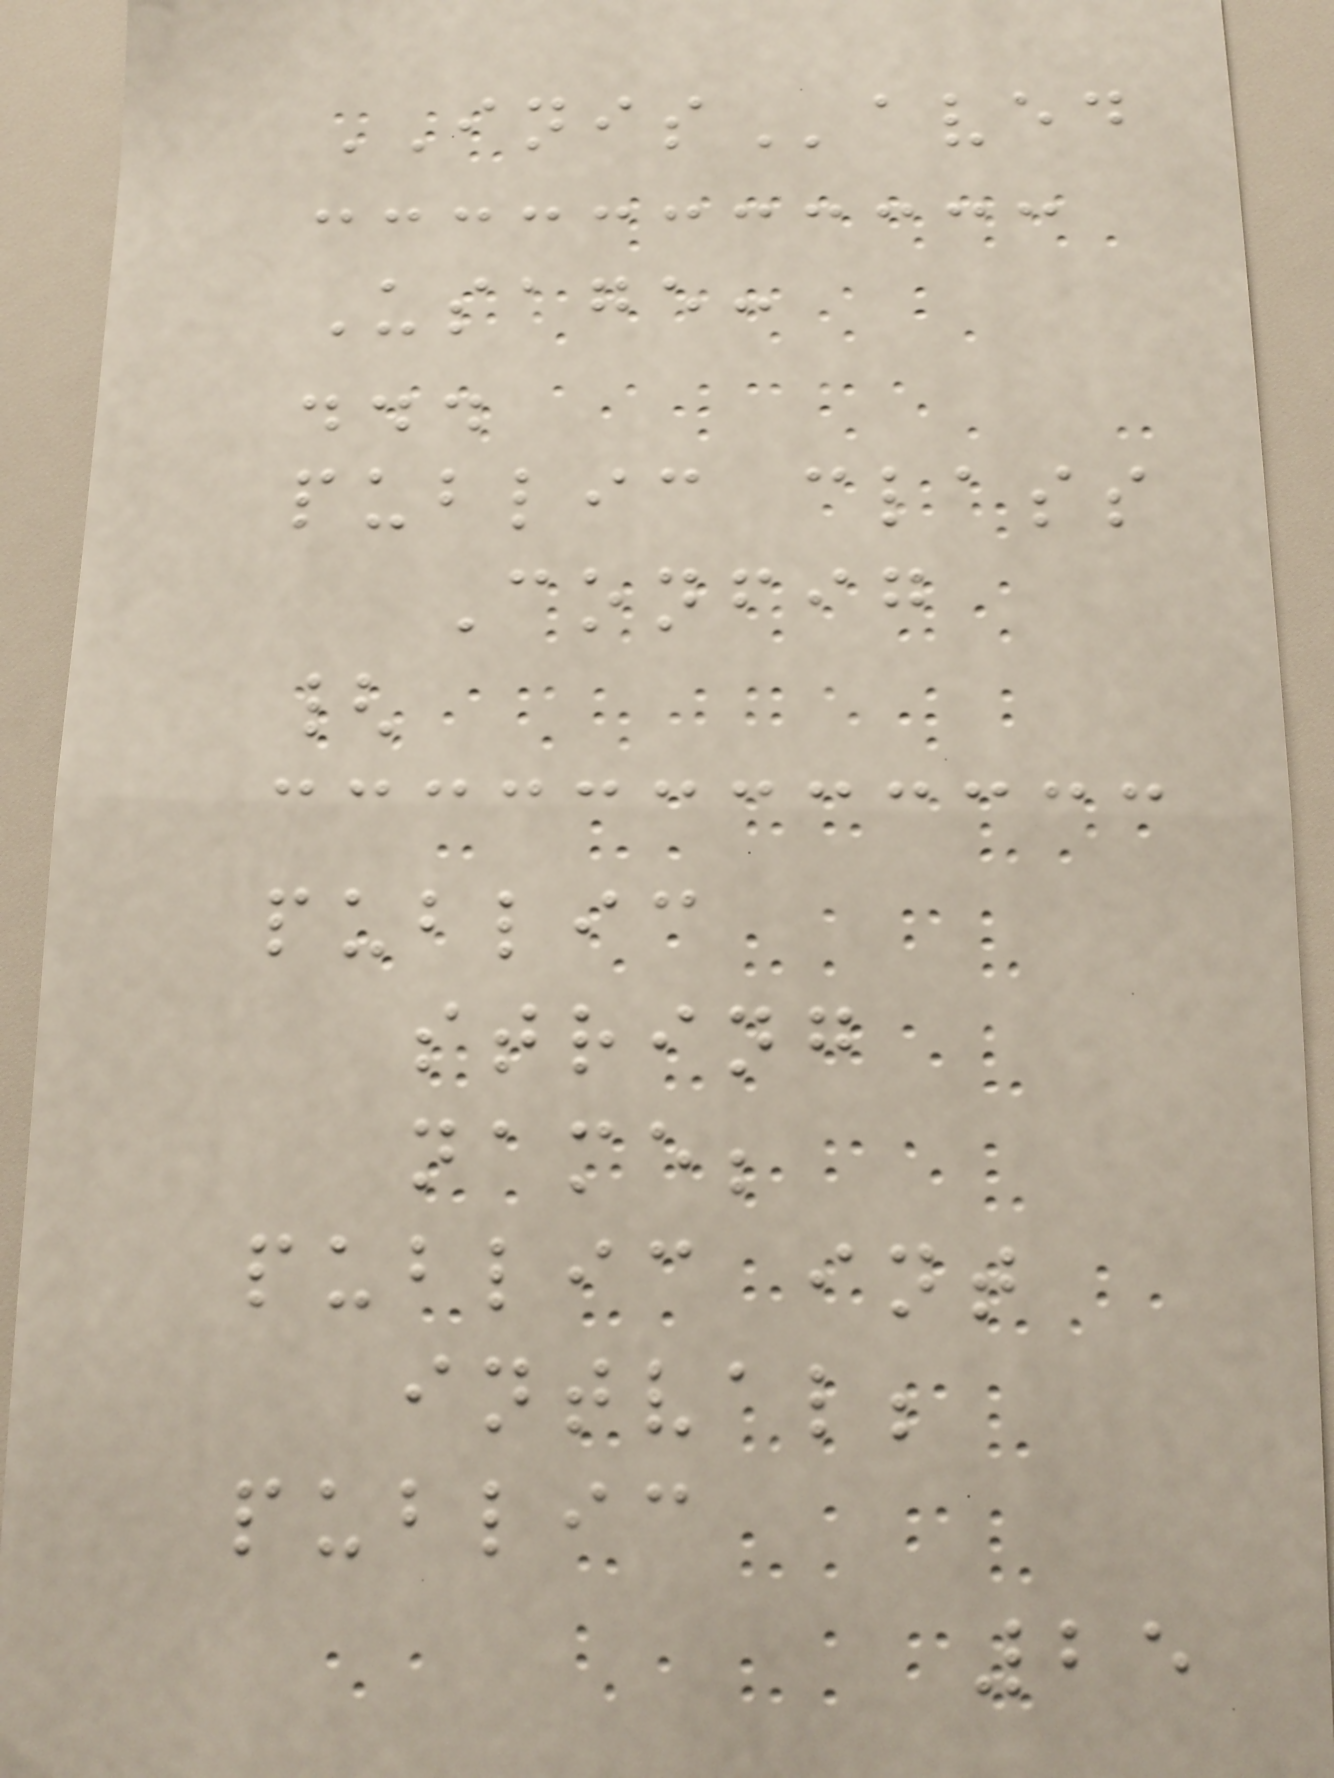INISaved
Usage:
...
public class
Config
{
public
string
name;
public int
intval;
public
25
